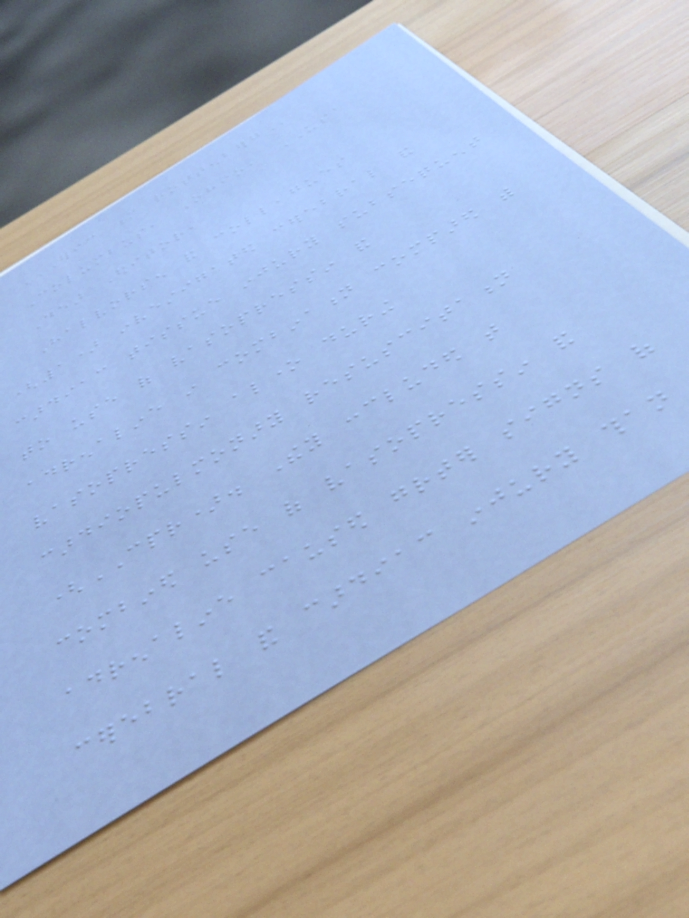ERIC M ROTTENBERG
Columbus, Ohio, USA
Dear Editor,
Halvorsen and colleagues
(1) investigated cerebral and
cardiac tissue injury subsequent
to use of vasopressin and
adrenaline in combination compared with
vasopressin alone during
cardiopulmonary resuscitation
(CPR). They concluded that
combined use of vasopressin and
adrenaline caused greater signs of
cerebral and cardiac injury than
